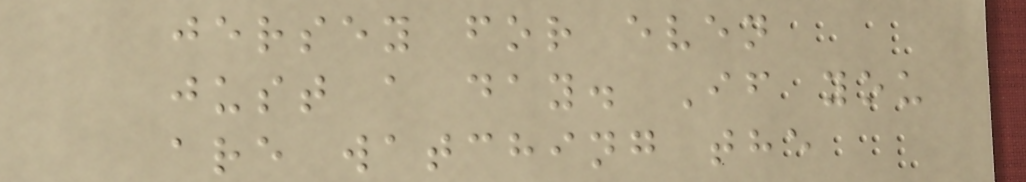jersey for even
just a day. If you
are watching the
